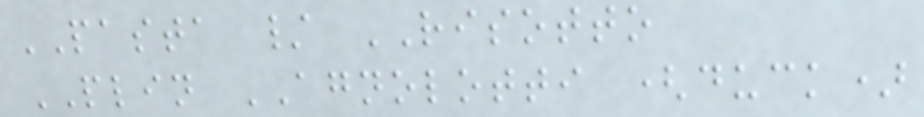PASTA / RISOTTO
PLIN AGNOLOTTI (duck)
